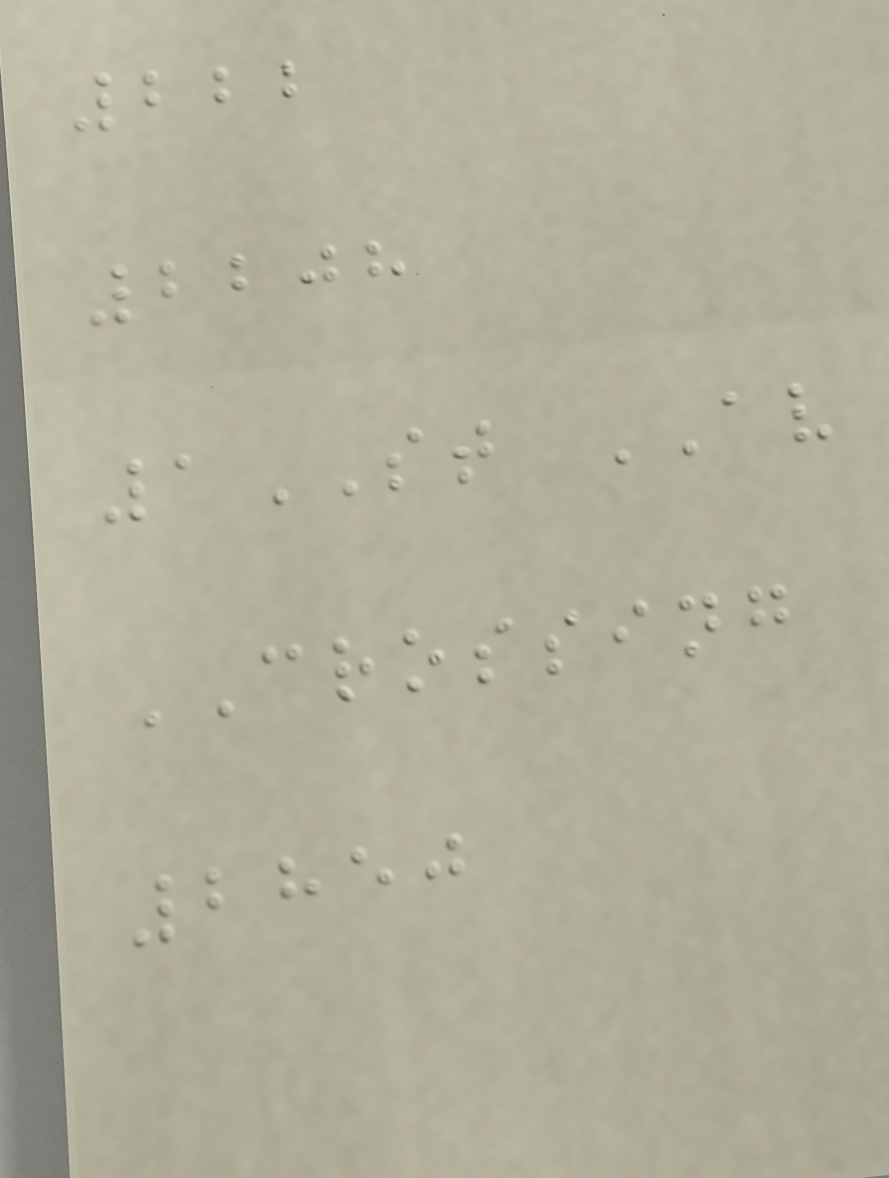222
2208
1ST AV
CROSSING
2850
